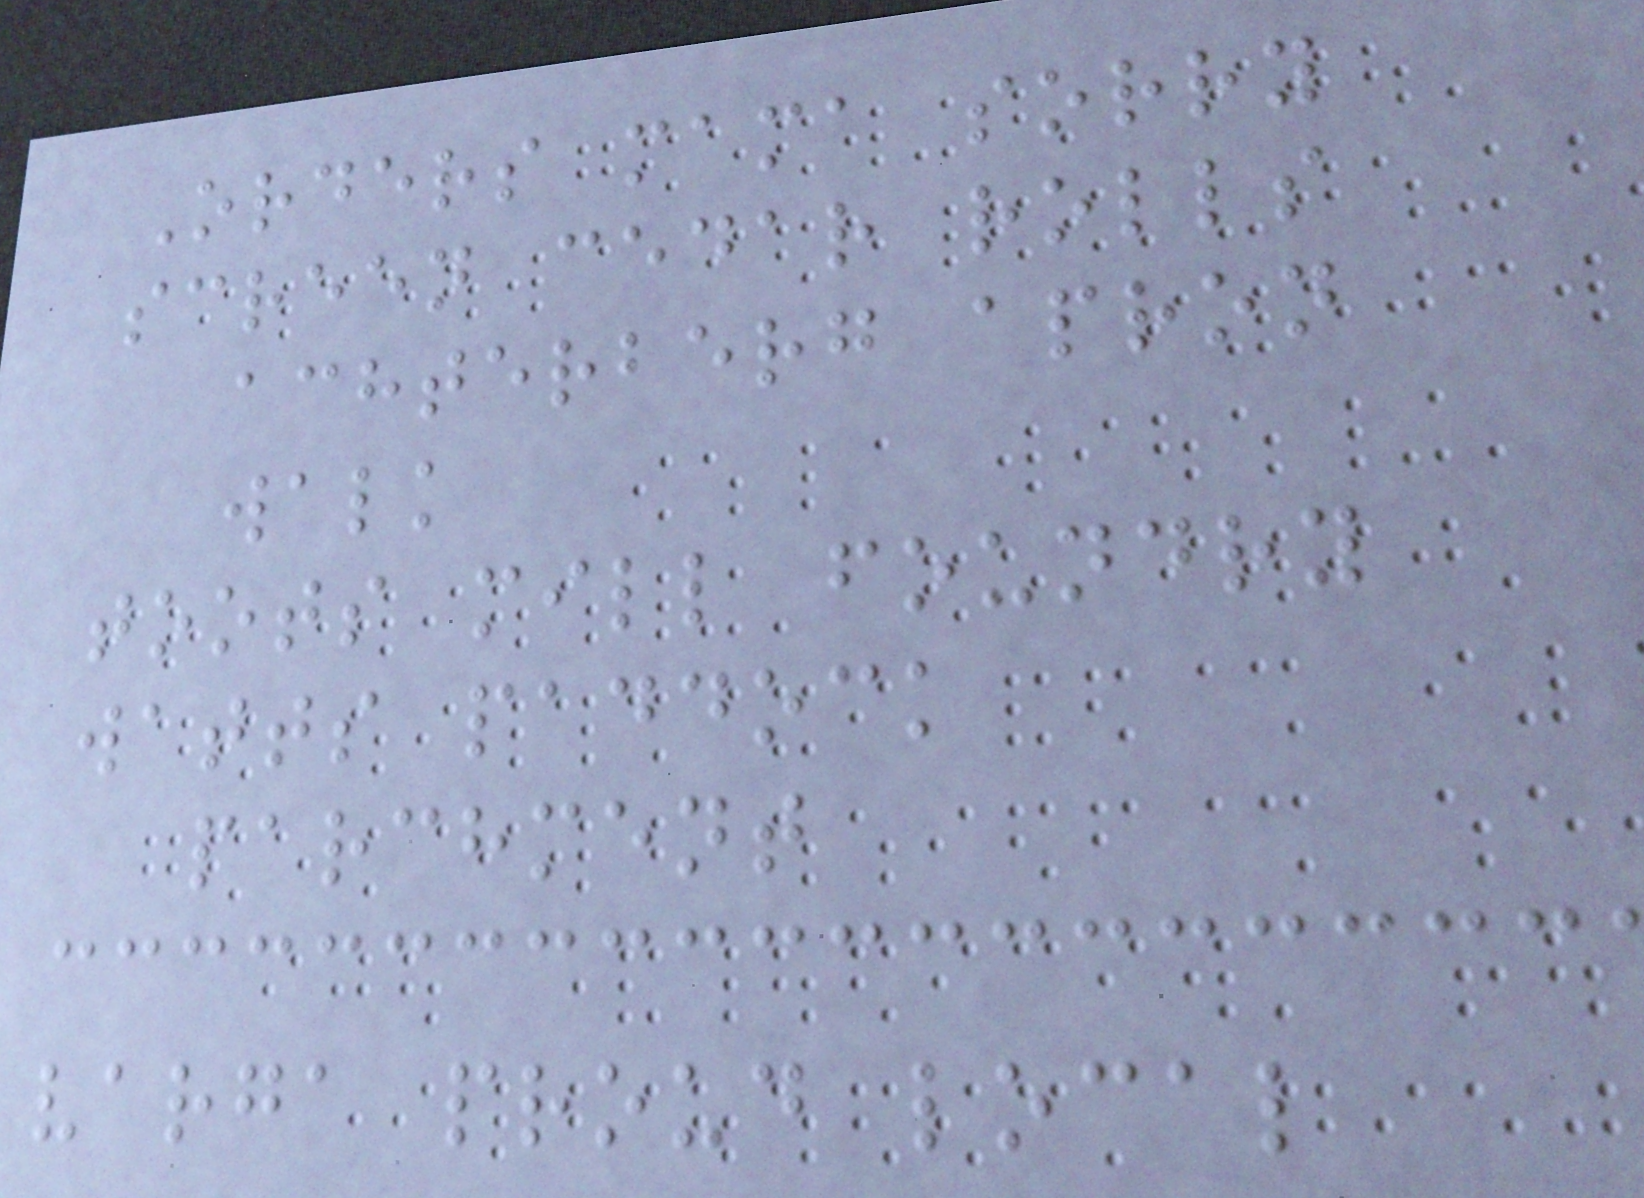Orders mama sorry
screen cedar rolls
achterberg apron
walk
toots mill foundry
watts paddock
parchment
varga proud local
